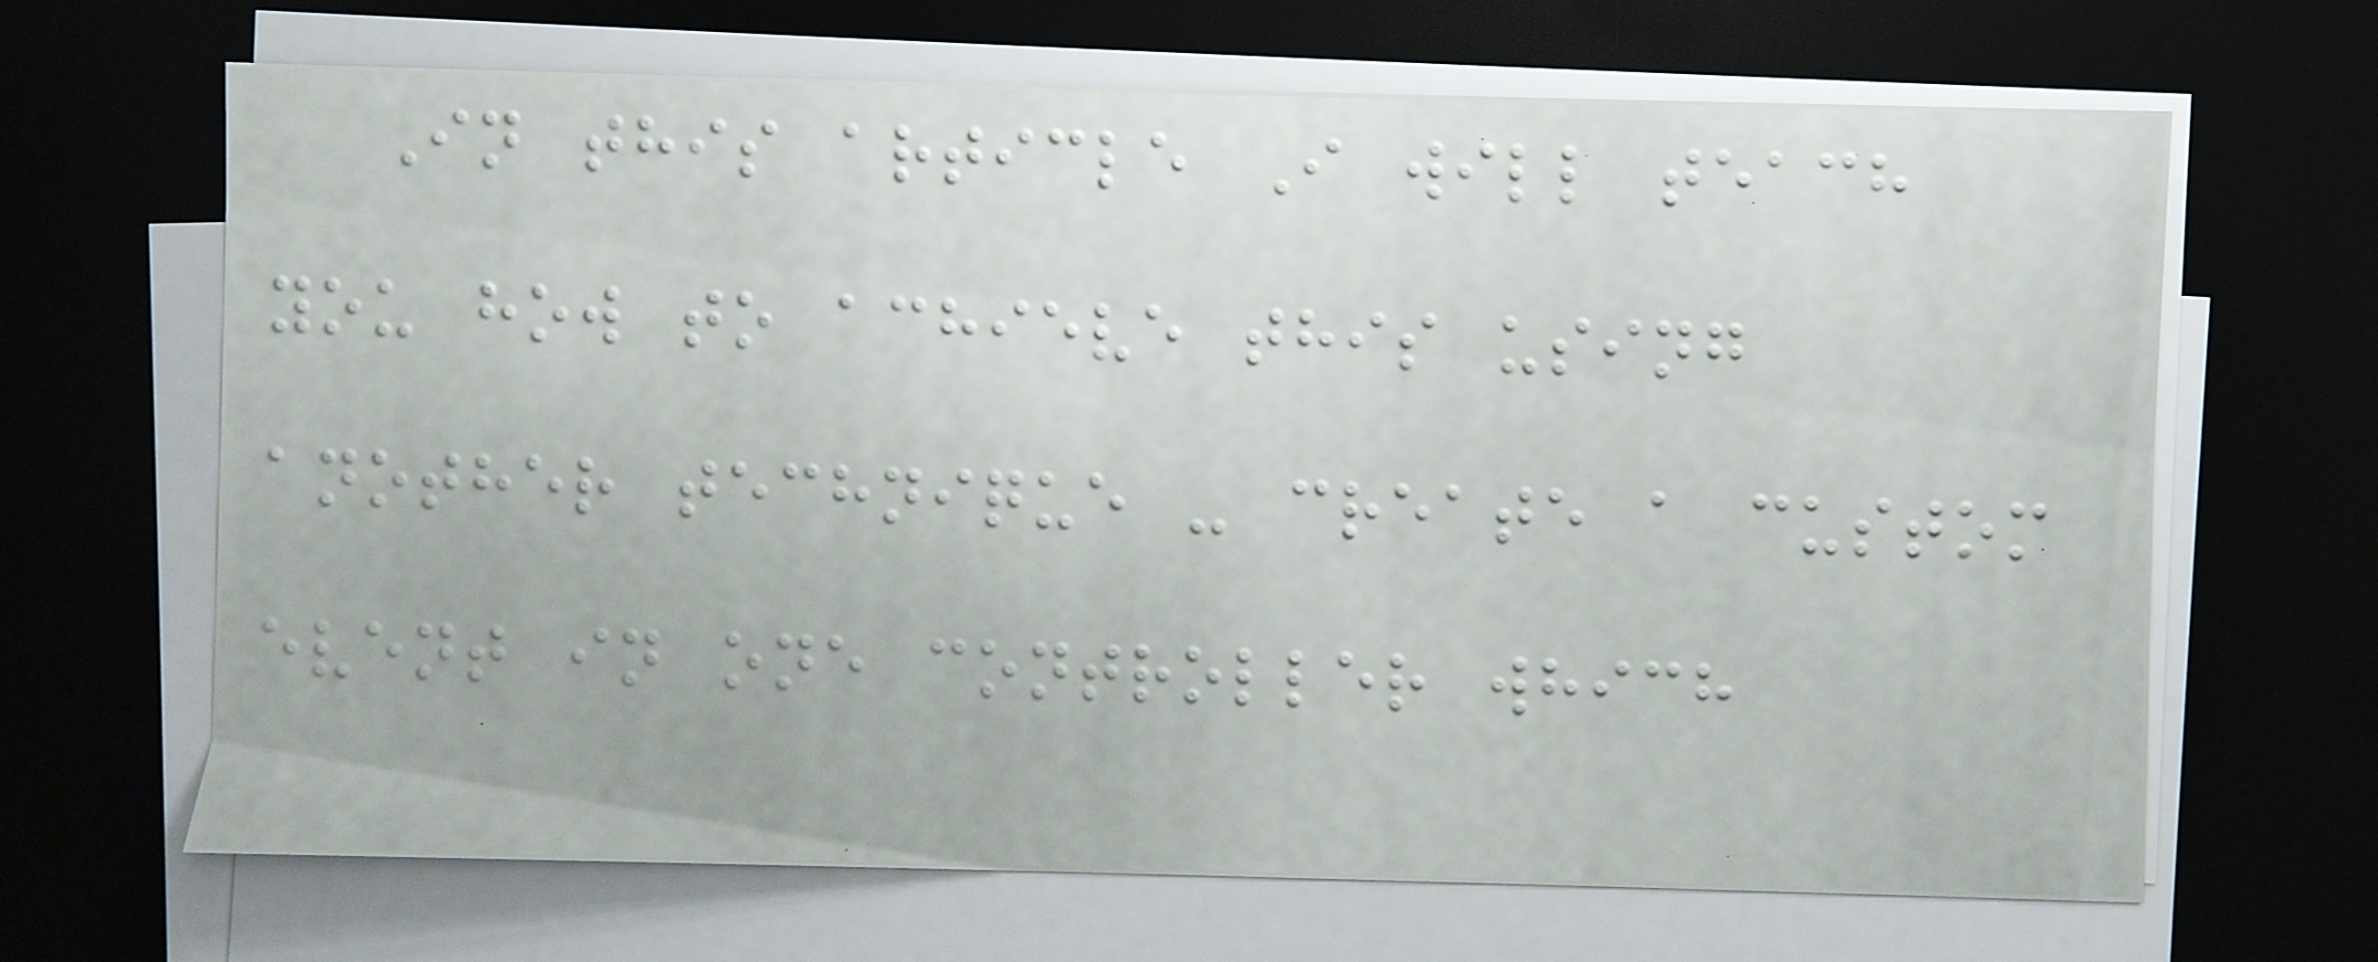In this article I will teach
you how to achieve this using
another technique - create a custom
event in one controller which
